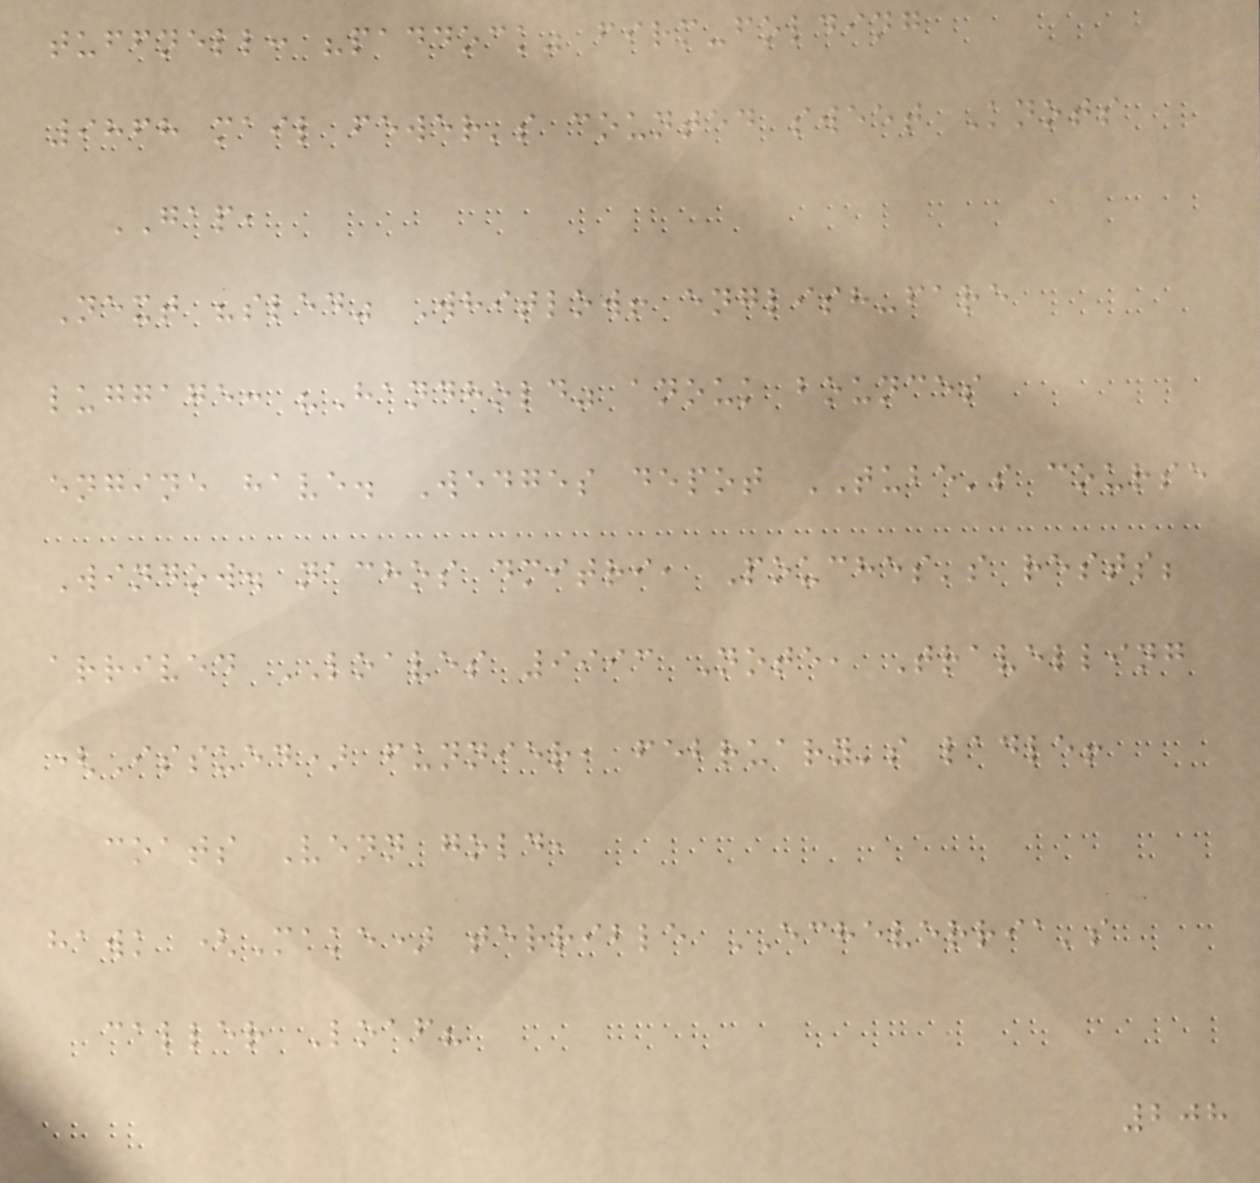tuffnell: "paddock" firm-folding
9868 mail fewer's counted sweet Knots
GAP,
Next "sled" Whitlow! english-fare
luggage: "Handhold" anouk bounces
engine have. Wedges depot TUBE's course
Window. nachos dmitri, Pouches's rests;
arrived LOAVES 9993 Note, Travelling
(Issued) funnier, february's ladle!
coats Venn gold,
hawk (Make) terrible ECHEVERRIA's
caller Loaf?
208
